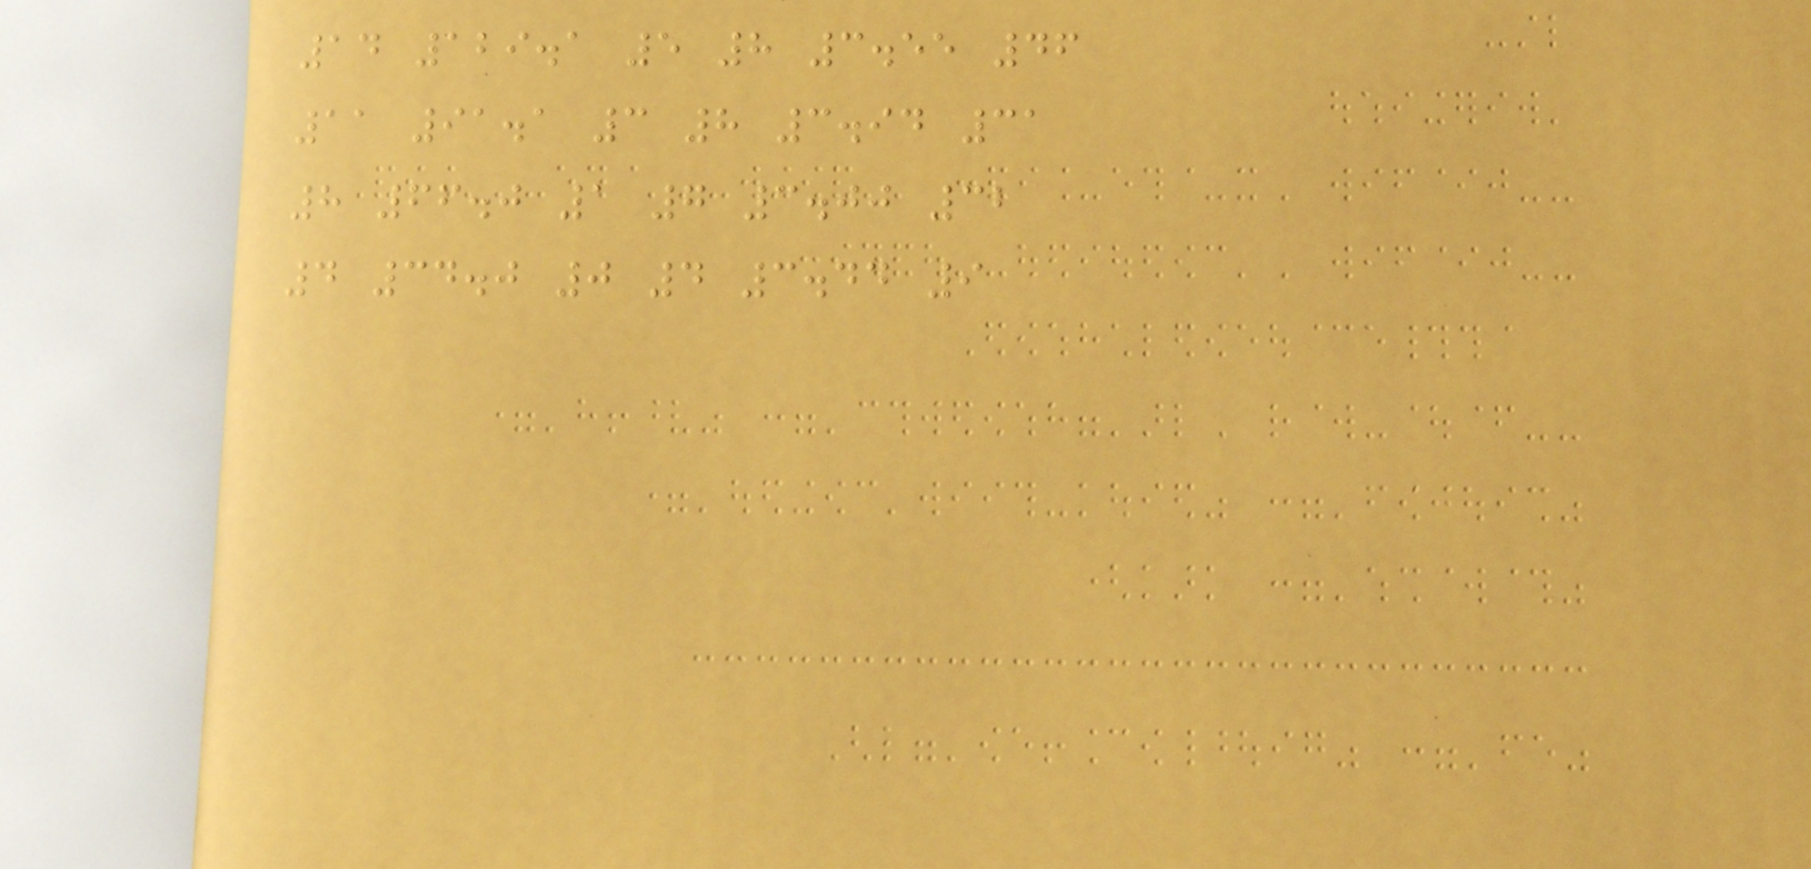14 129.1 5 8 3.55 46
11 91.1 3 8 3.94 31
8 66.0 1 7 3.00 32
4 34.0 0 4 3.44 9
